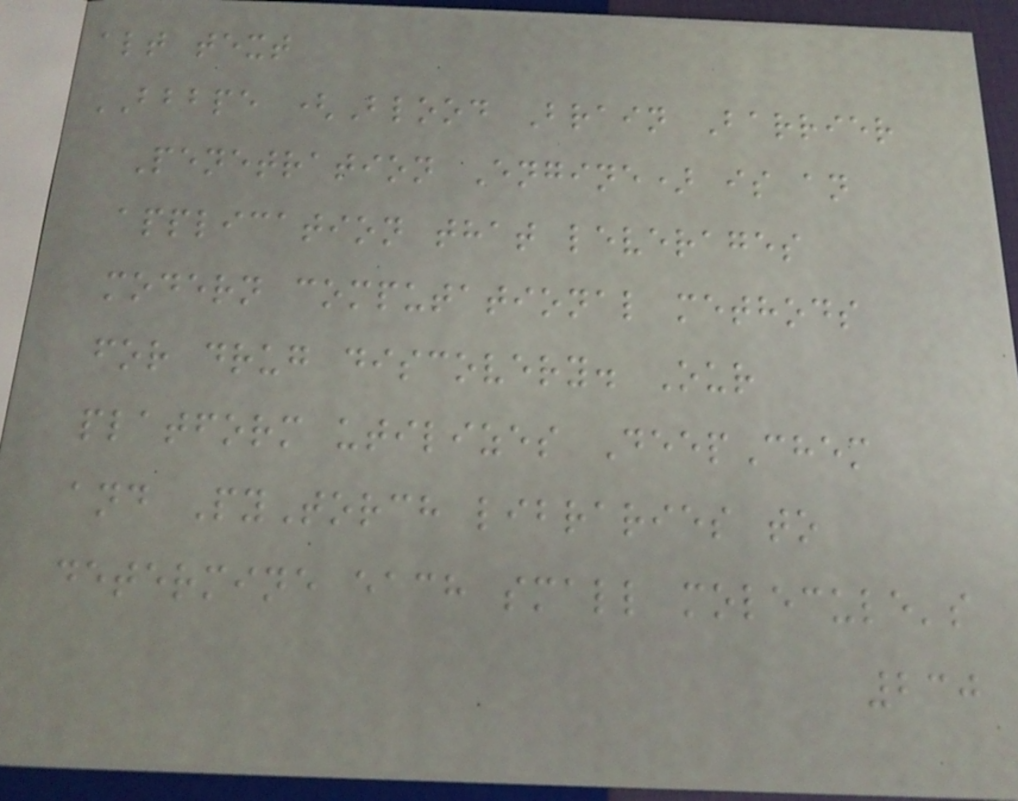alt text
BBBPE (Blood Brain Barrier
Penetration Engine) is an
application that leverages
modern computational methods
for drug discovery. Our
platform utilizes DeepChem
and PyTorch libraries to
determine each small molecule's
230
